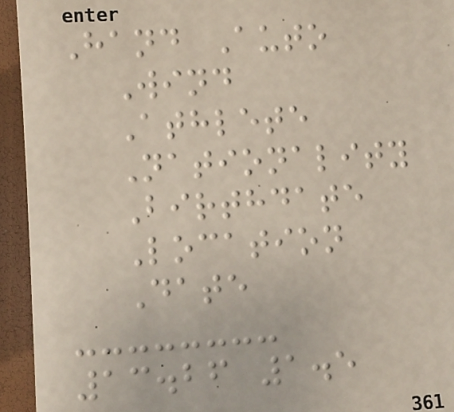Hand Auto
Wind
Athlete
Nationality
Birthdate
Location
Date
13.26 1.5
